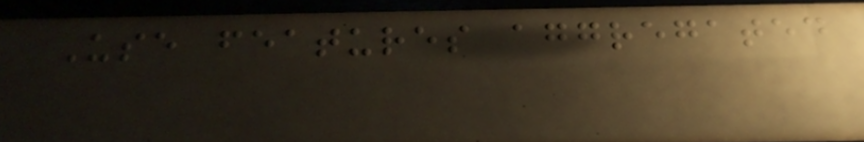Use features aggregated
